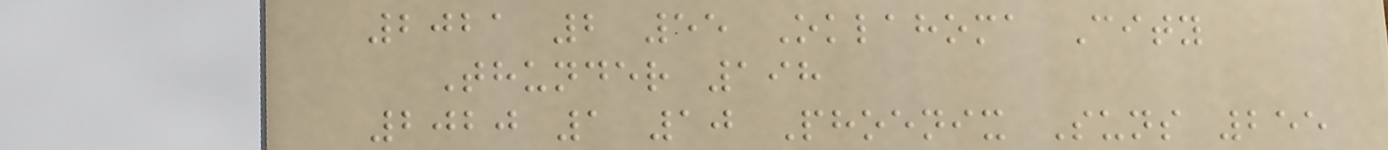2021 2 55 Oklahoma City
Thunder 198
2020 1 10 Phoenix Suns 255
